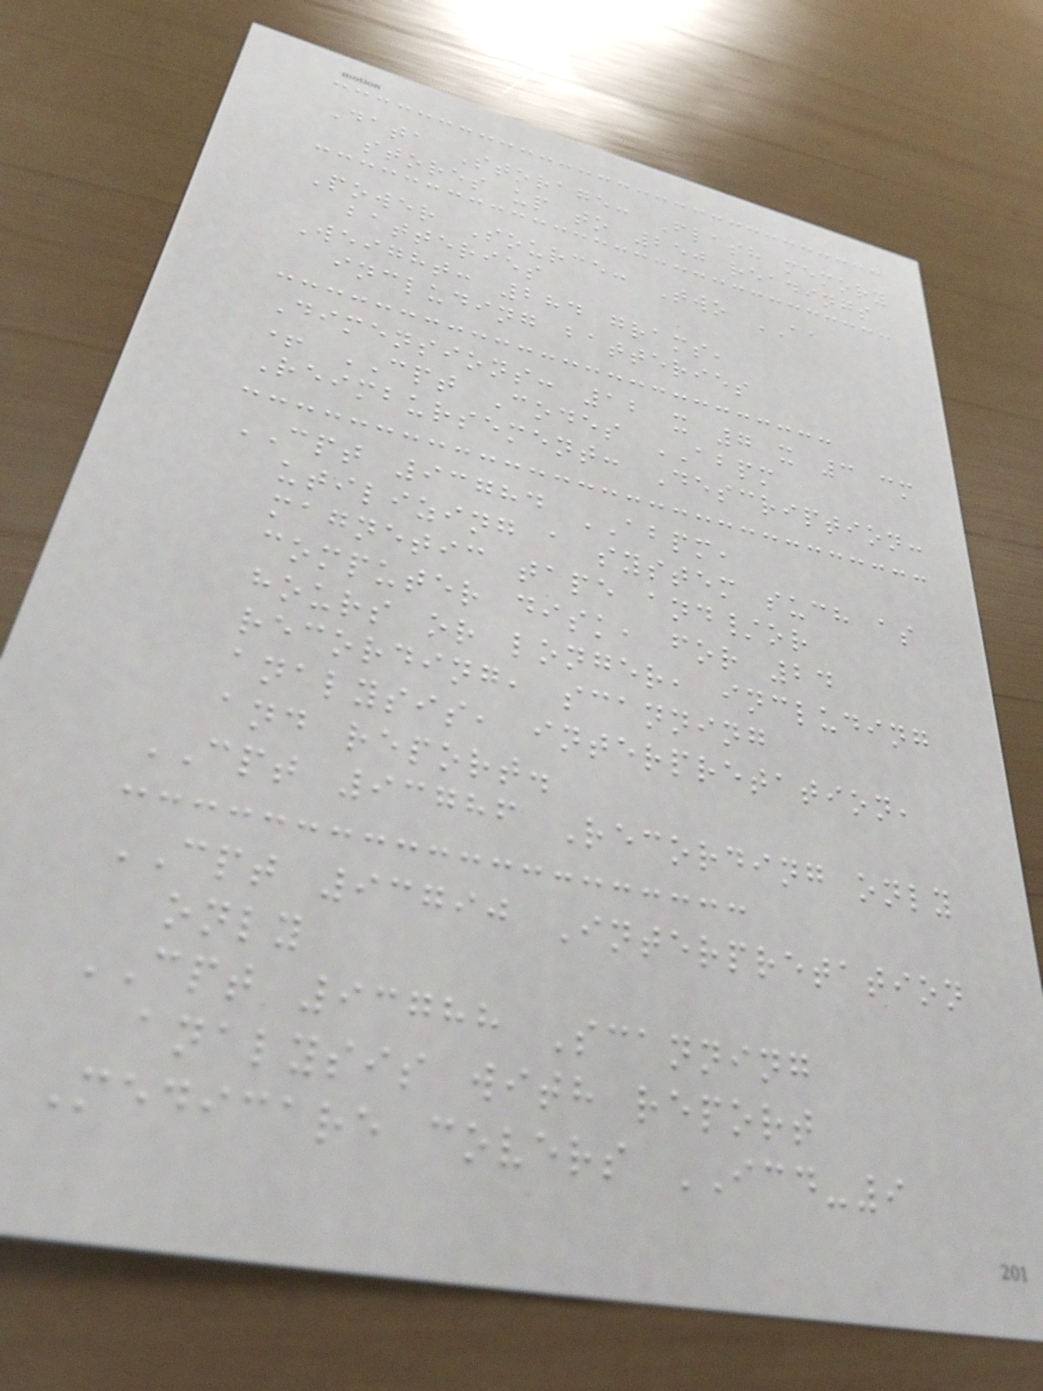Data Storage: Flash memory
stores up to 250 readings
Power Source: Two AA
batteries
Weight: 284 grams,
including batteries
Dimensions: 12 x 7 x 3 cm
+ CPT Codes ABPM
Reimbursement: Description:
CPT 93784 ABPM,
utilizing a system such as
magnetic tape and/or
computer disk, for 24
hours or longer, including
recording, scanning
analysis, interpretation,
and report.
CPT 93786 Recording only
CPT 93790 Interpretation
only
CPT 93788 Scanning
analysis with report
Medicare covers ICD-9
